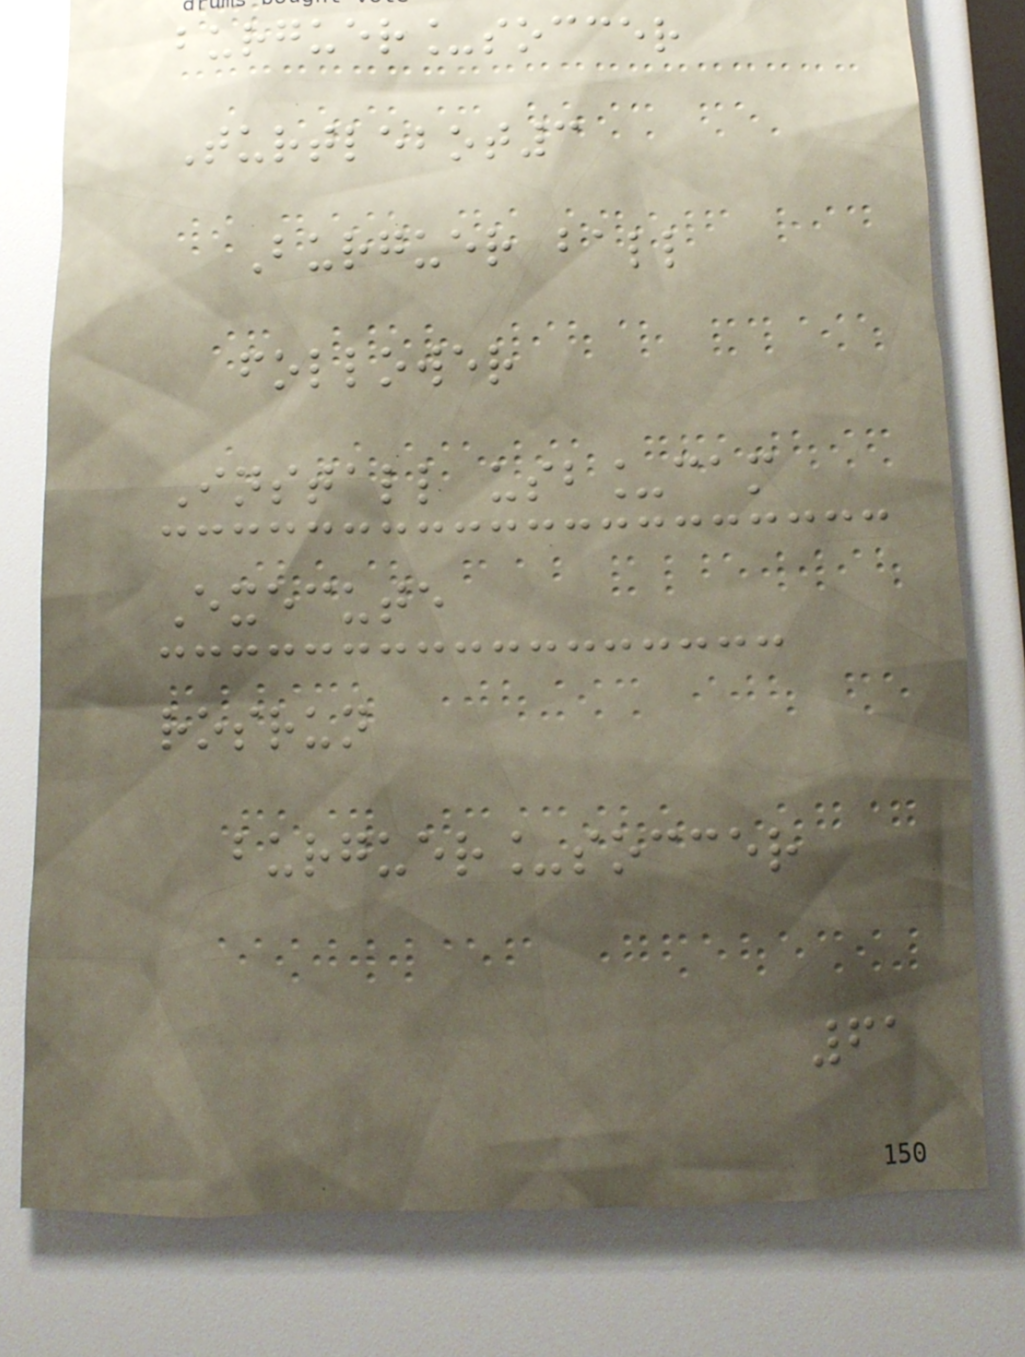burguer_soccer
Turtlebot3
Burguer ball
follower
Install usb_cam
Execute
rosrun
burguer_soccer
61
